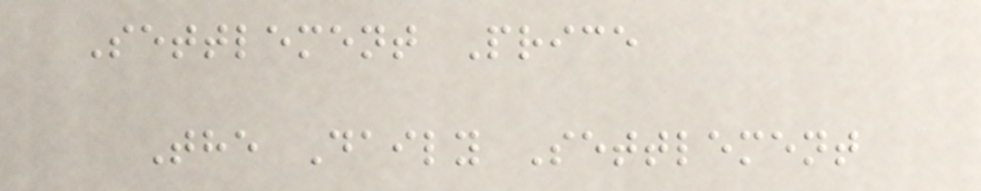Settlement Price
The Daily Settlement
